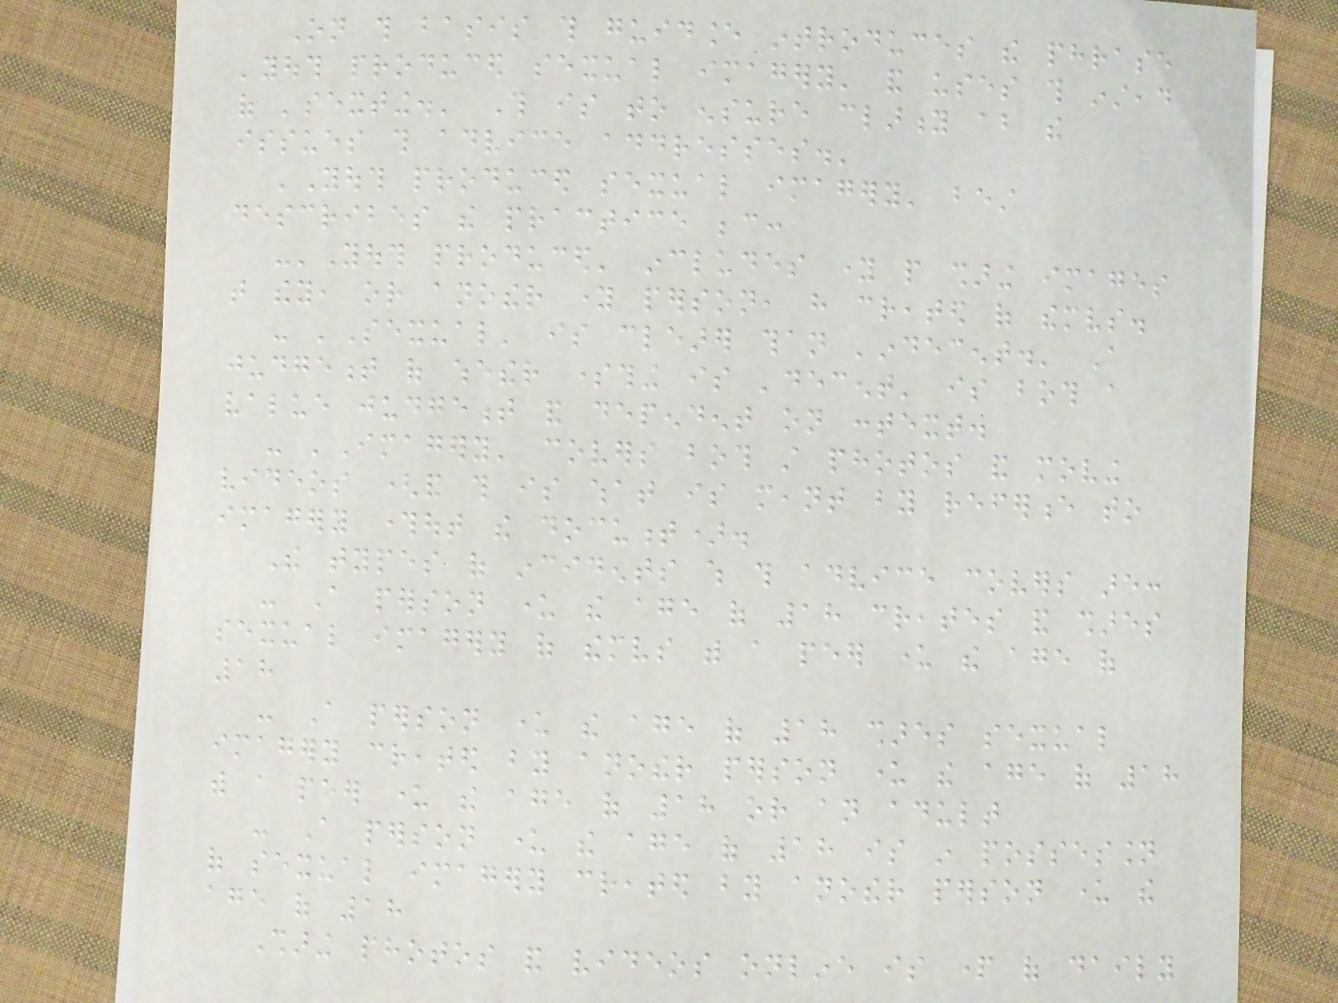On this basis this guidance introduces the phrase
'youth produced sexual imagery' and uses this instead
of 'sexting.' This is to ensure clarity about the
issues this advice addresses.'
'Youth produced sexual imagery' best
describes the practice because:
-'Youth produced' includes young people sharing images
that they, or another young person, have created of themselves.
- 'Sexual' is clearer than 'indecent.' A
judgement of whether something is 'decent' is both a
value judgement and dependent on context.
- 'Imagery' covers both still photos and moving
videos (and this is what is meant by reference to
imagery throughout the document).
The types of incidents which this advice covers are:
- A person under the age of 18 creates and shares
sexual imagery of themselves with a peer under the age of
18
- A person under the age of 18 shares sexual
imagery created by another person under the age of 18
with a peer under the age of 18 or an adult
- A person under the age of 18 is in possession
of sexual imagery created by another person under the
age of 18
Sharing photos and videos online is part of daily
